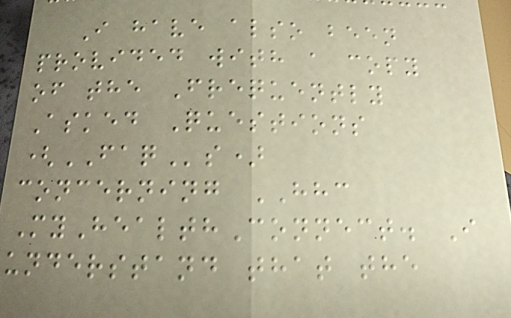I have also been
provided with a copy
of the Frequently
Asked Questions
(FAQs)
concerning HHC
MyHealthConnect. I
understand that the
